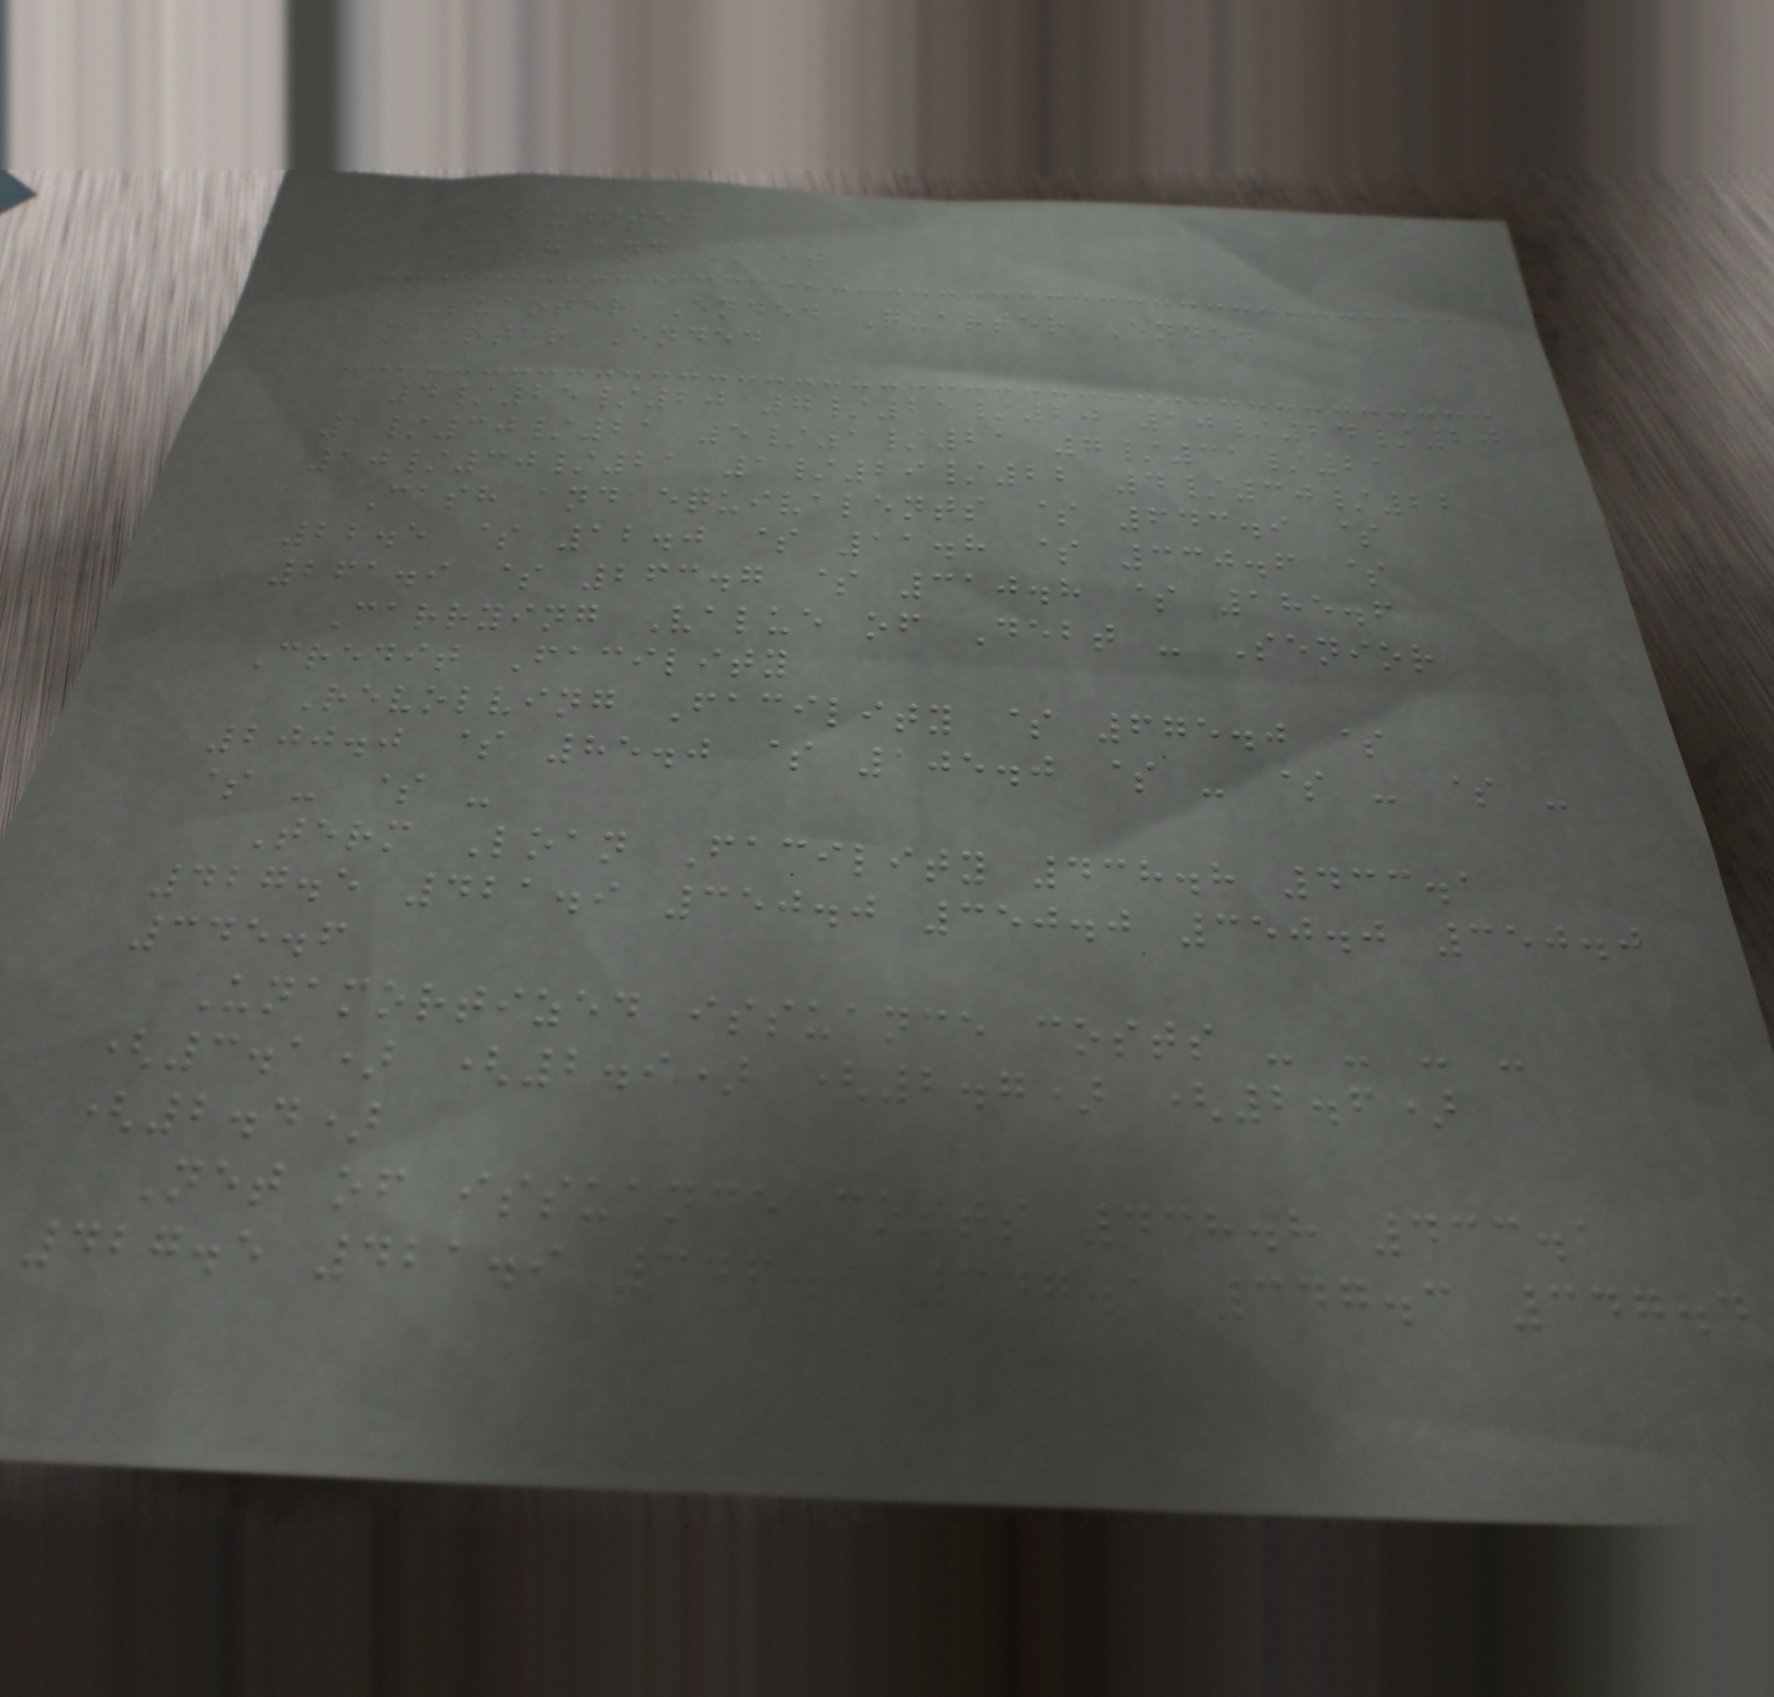Unaudited
Cash and Debt
Quarter Ended Quarter Ended
Quarter Ended
4/25/20 7/25/20 10/24/20
1/30/21 5/1/21 7/31/21
10/30/21 1/29/22 4/30/22
Cash and equivalents $ 643.9 $
22.5 $ 12.0 $ 11.8 $ 330.6 $
261.9 $ 263.7 $ 310.8 $ 185.6
Carrying Value of Debt - Senior
Credit Facility
Revolving Facility $ 675.0 $
200.0 $ 85.0 $ 105.0 $ - $ - $ -
$ - $ -
Term Loan Facility 438.8 433.1
427.5 421.9 350.0 350.0 350.0 350.0
345.6
Unamortized issuance costs - - - -
(3.1) (2.9) (2.7) (2.6)
(2.4)
Net of issuance costs 438.8 433.1
427.5 421.9 346.9 347.1 347.3 347.4
